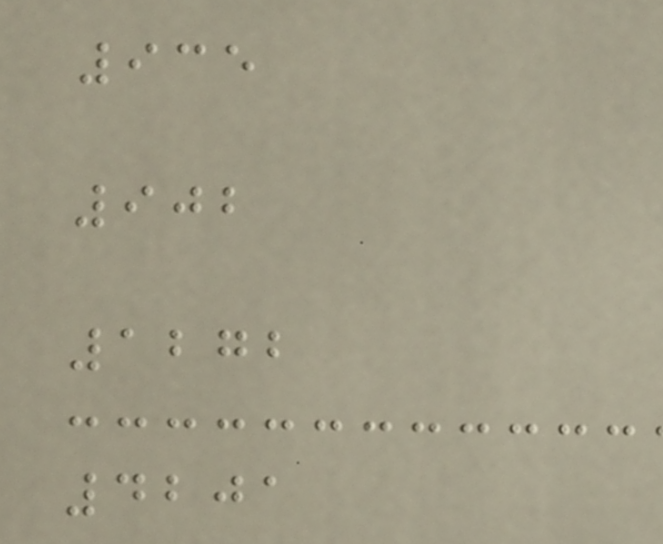935
902
1272
4201
